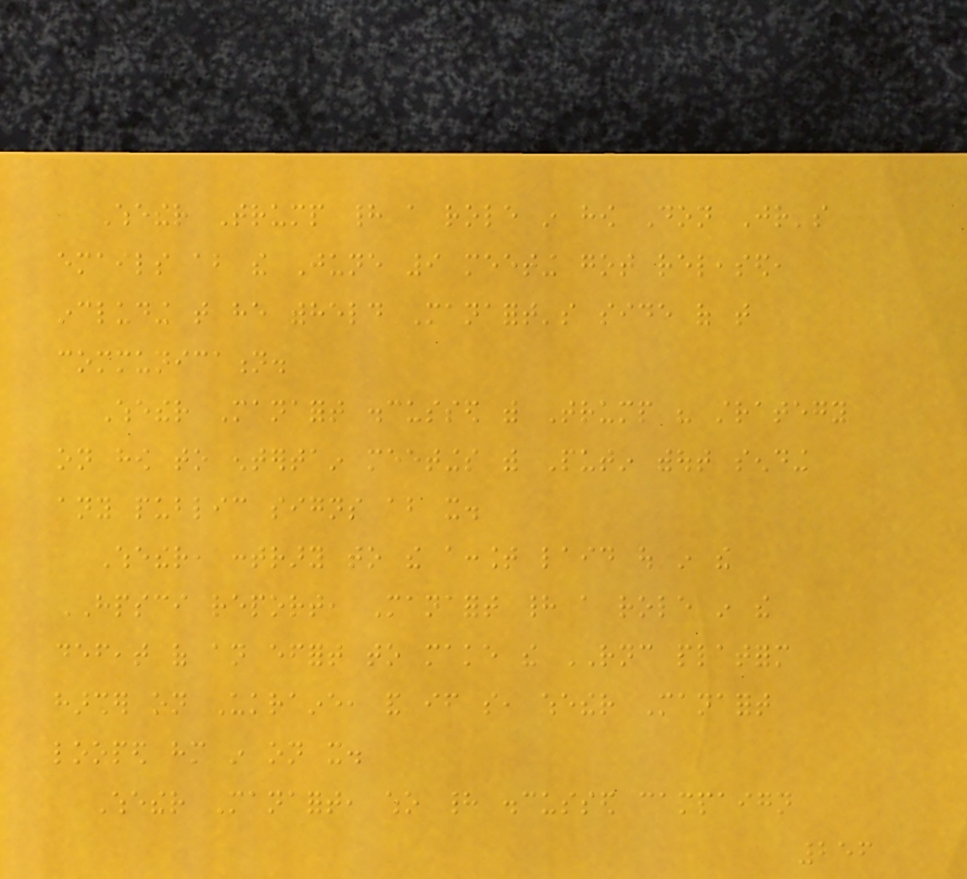Whether Trump had a role in how Don Jr's
emails about the June 9 meeting got released,
including that he withheld Manafort's side of that
communication.
Whether Manafort discussed with Trump his strategy
on how to entertain meetings with Putin without sending
any public signs about it.
Whether, contrary to the account laid out in the
HPSCI report, Manafort had a role in the
defeat of an effort to make the RNC platform
harsher on Ukraine, and if so, whether Manafort
looped him in on it.
Whether Manafort, who had discussed campaign
256
